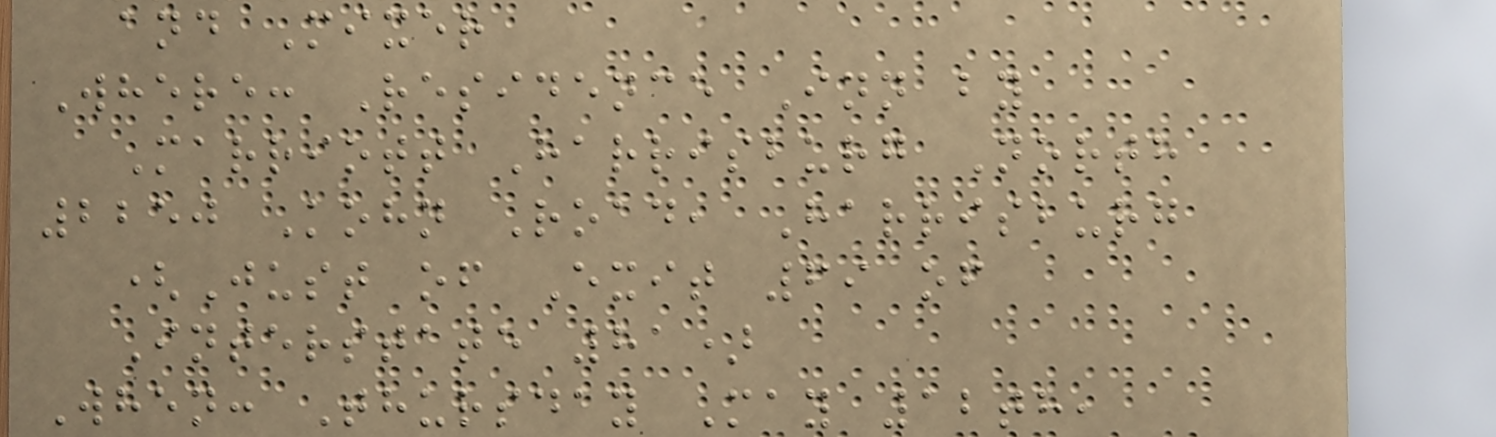and Mixer
Where: Residence Inn by
Marriott Harrisburg North
2250 Kohn Road, Harrisburg
(Just of Exit 69 of
Interstate 81)
When: Thursday May 12th,
